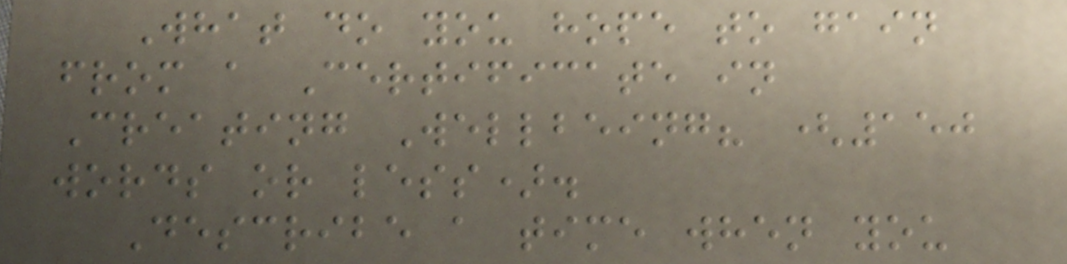What do you hope to gain
from a Certificate in
Creating Wellbeing? (150
words or less).
Describe a time when you
